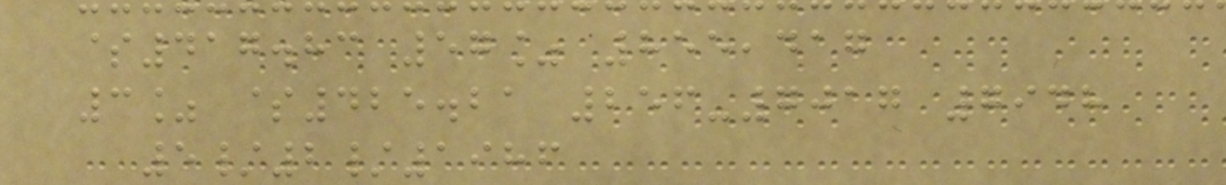$417.83 57% 855,417
3% $425.21 256-7017 7948
5/2/1986
